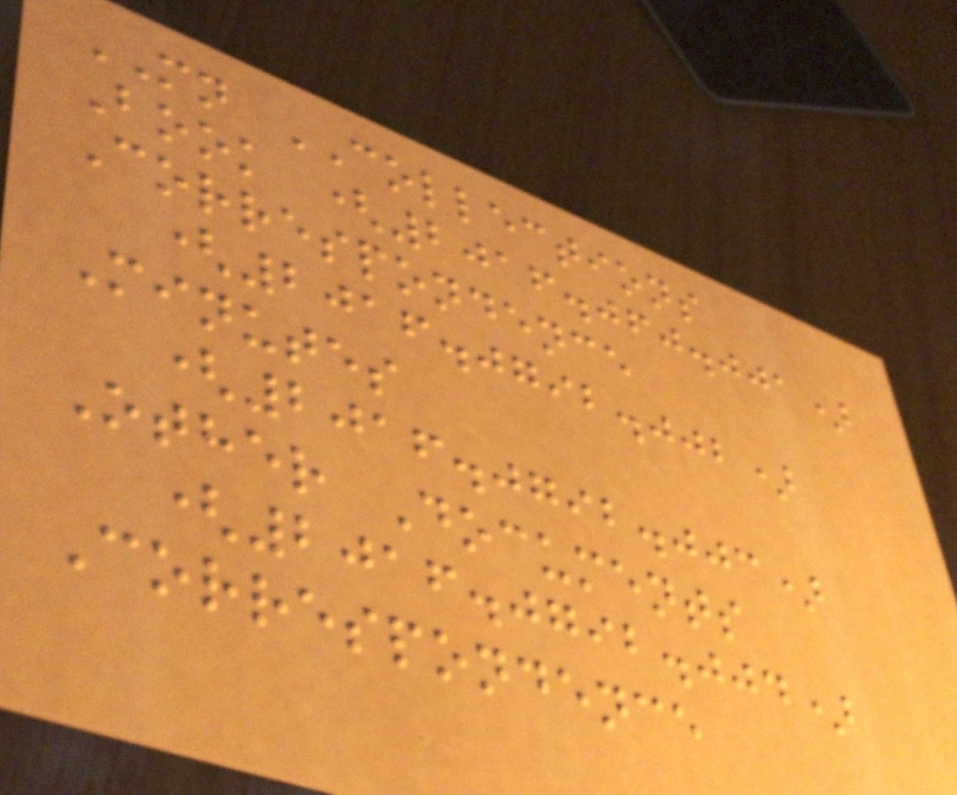MN COLLECTIONS
Book (2016.060.001)
Correspondence
(2016.0792.002)
Minutes
(2016.0792.003)
Other Documents
(2016.0792.004)
Correspondence
